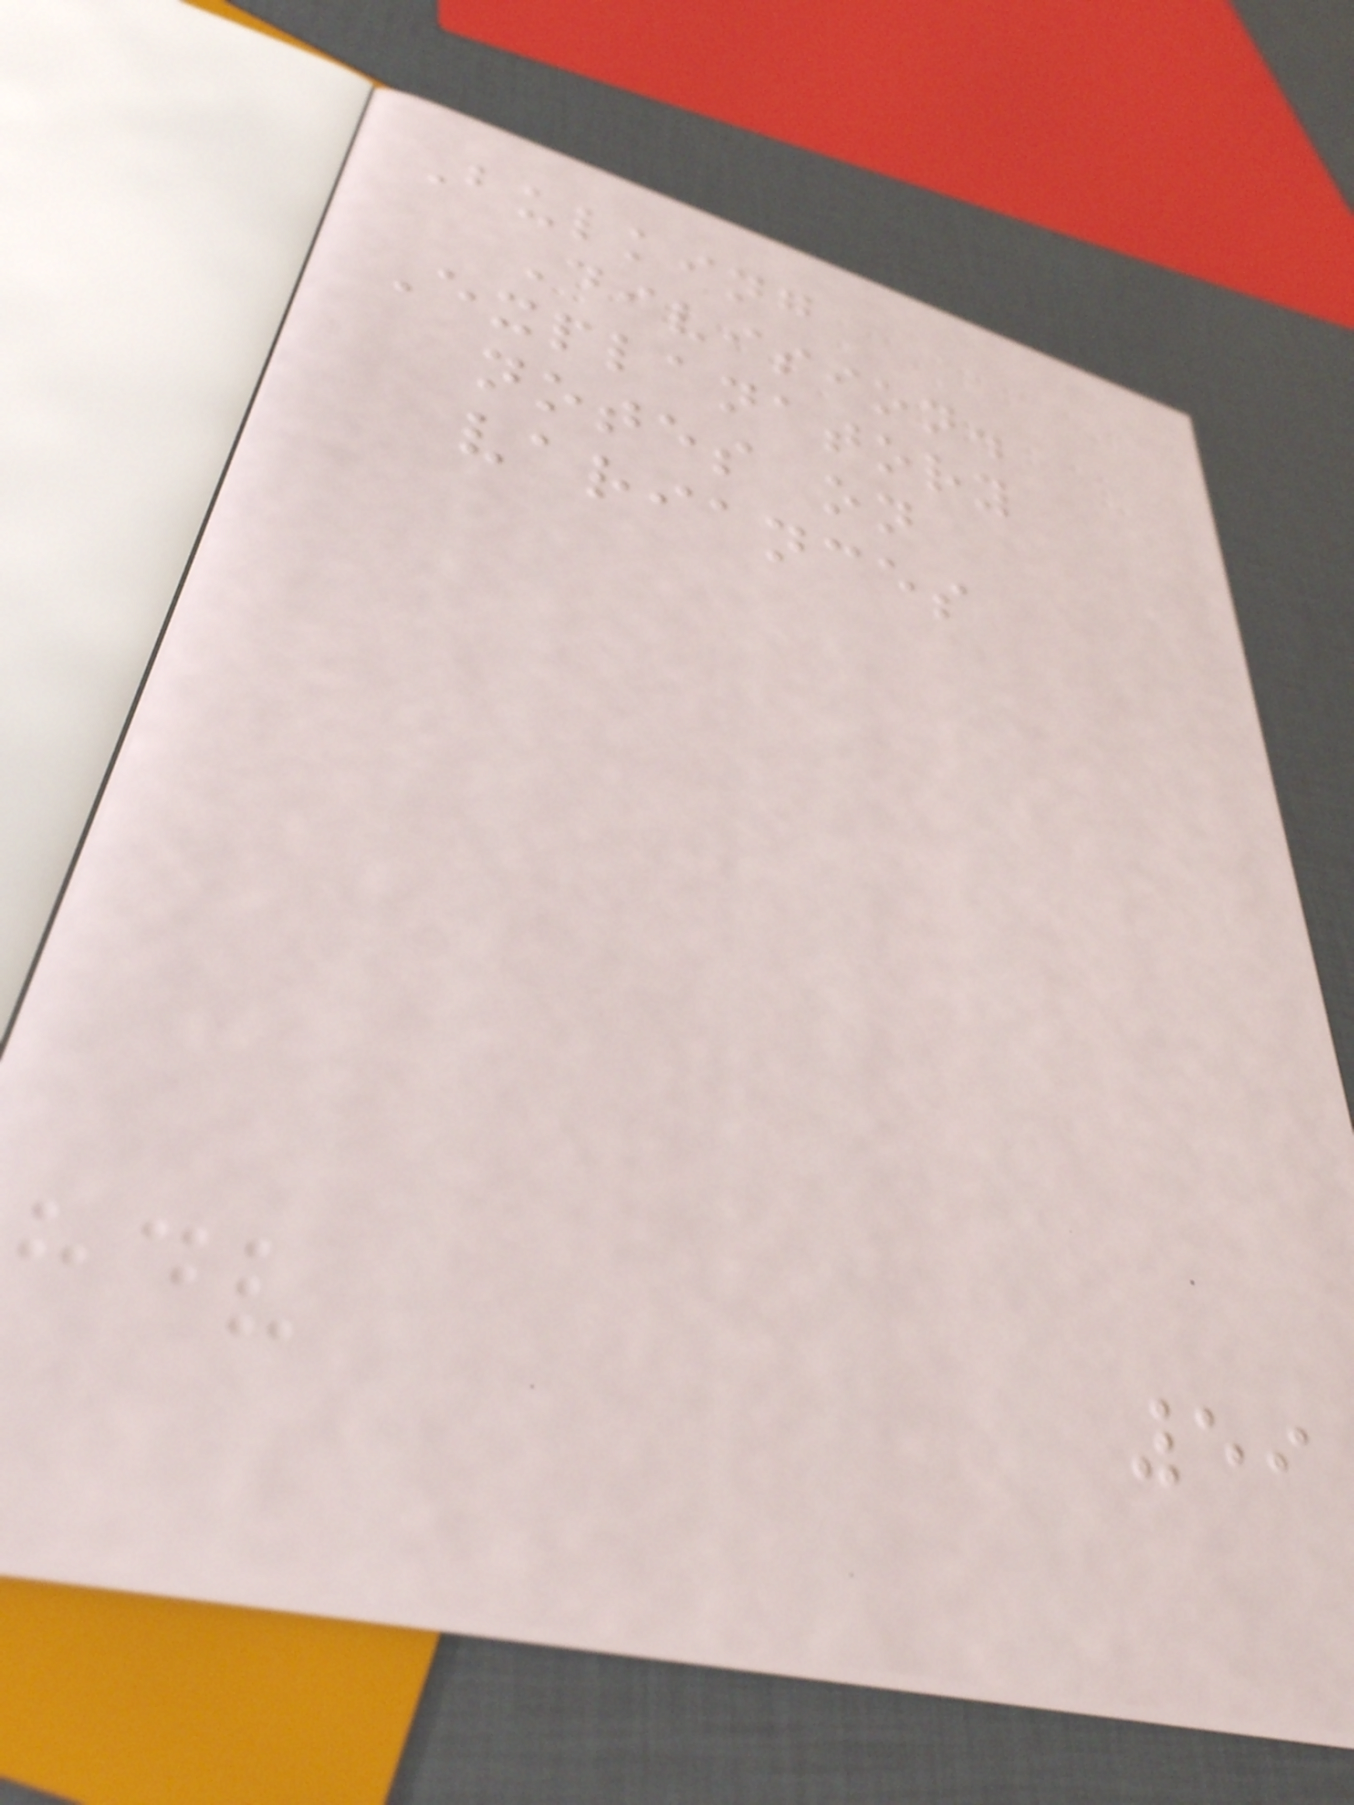Bulking
Division.
Explanatory
notes on
variances
59
